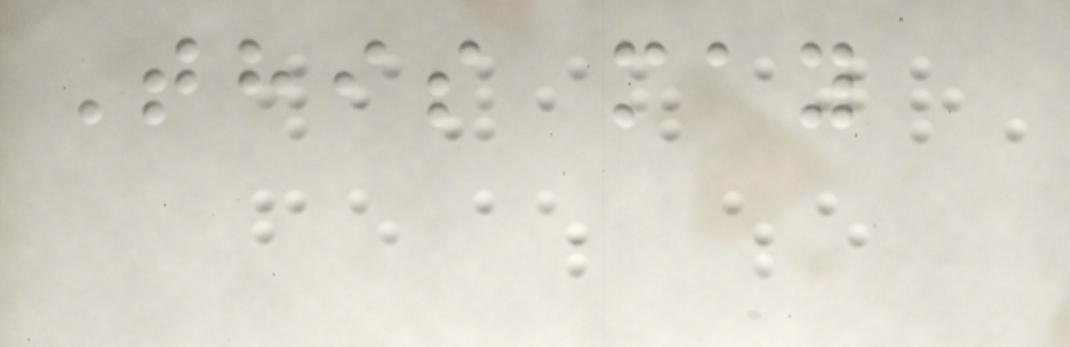This may
